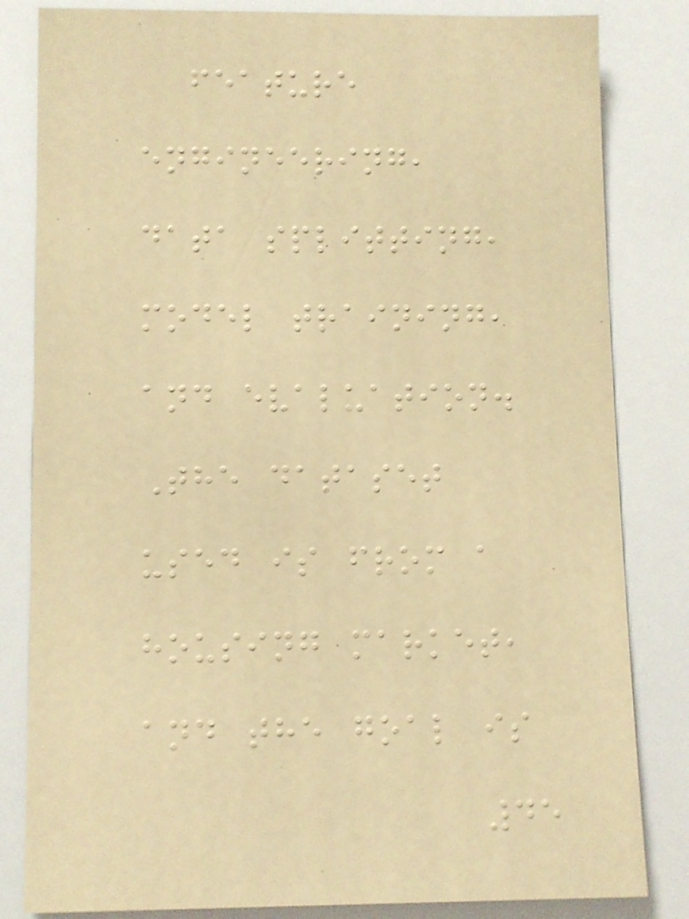feature
engineering,
data splitting,
model training,
and evaluation.
The dataset
used is from a
housing market,
and the goal is
45
